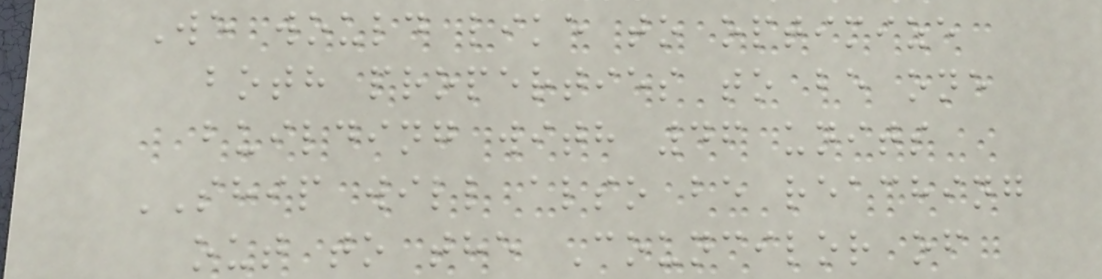We would like to optimize
both properties to be one
building with 46 units
SHIP will also be reaching
out to the Councilor of
